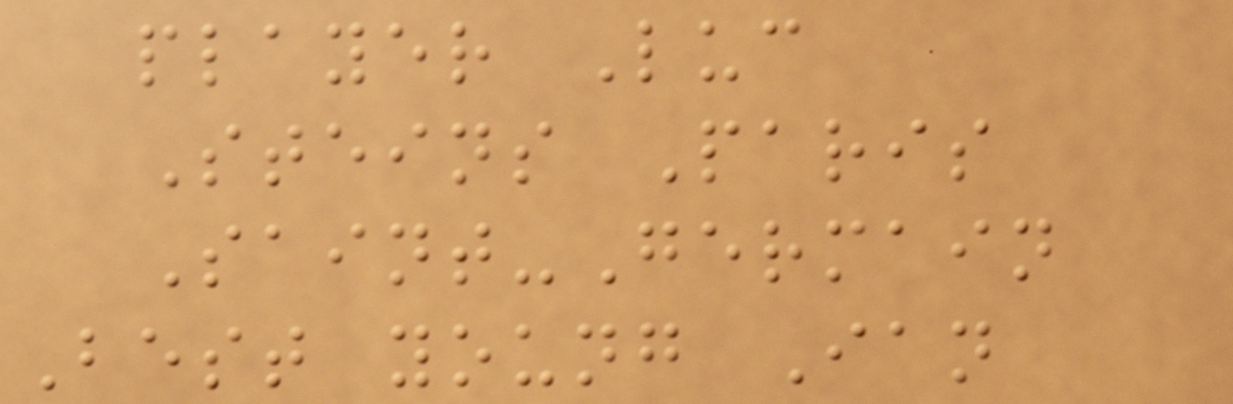player Luc
Steins Paris
Saint-Germain
Best young Ian
